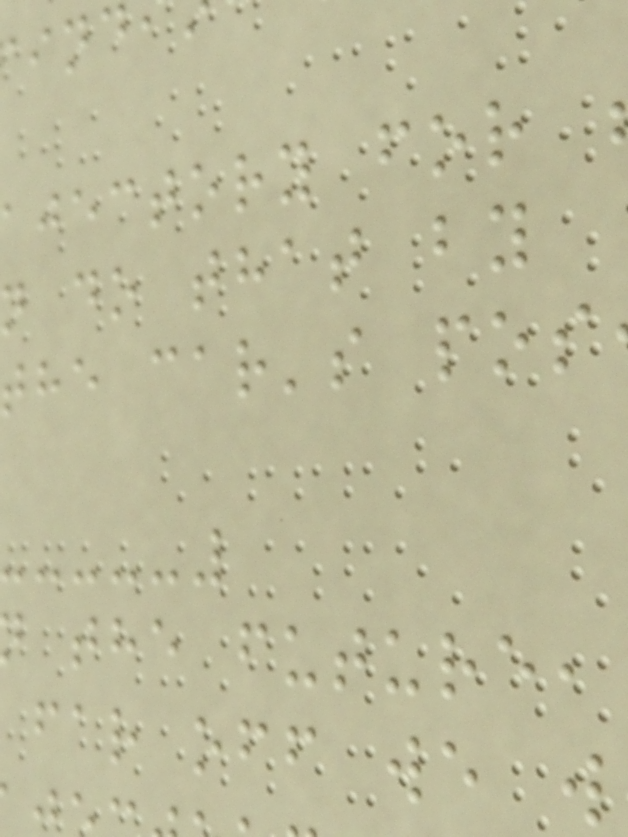ajectory for
n do that by
the car's pos
the future,
far off we w
